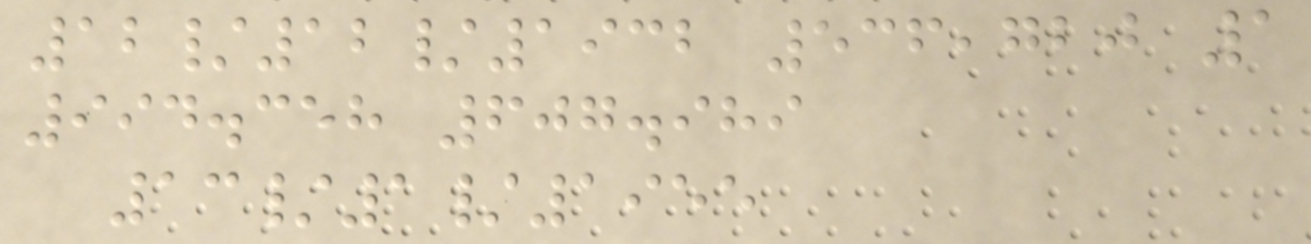12/12/1932 536,720 1
994.358 607.989
13/1/1955
